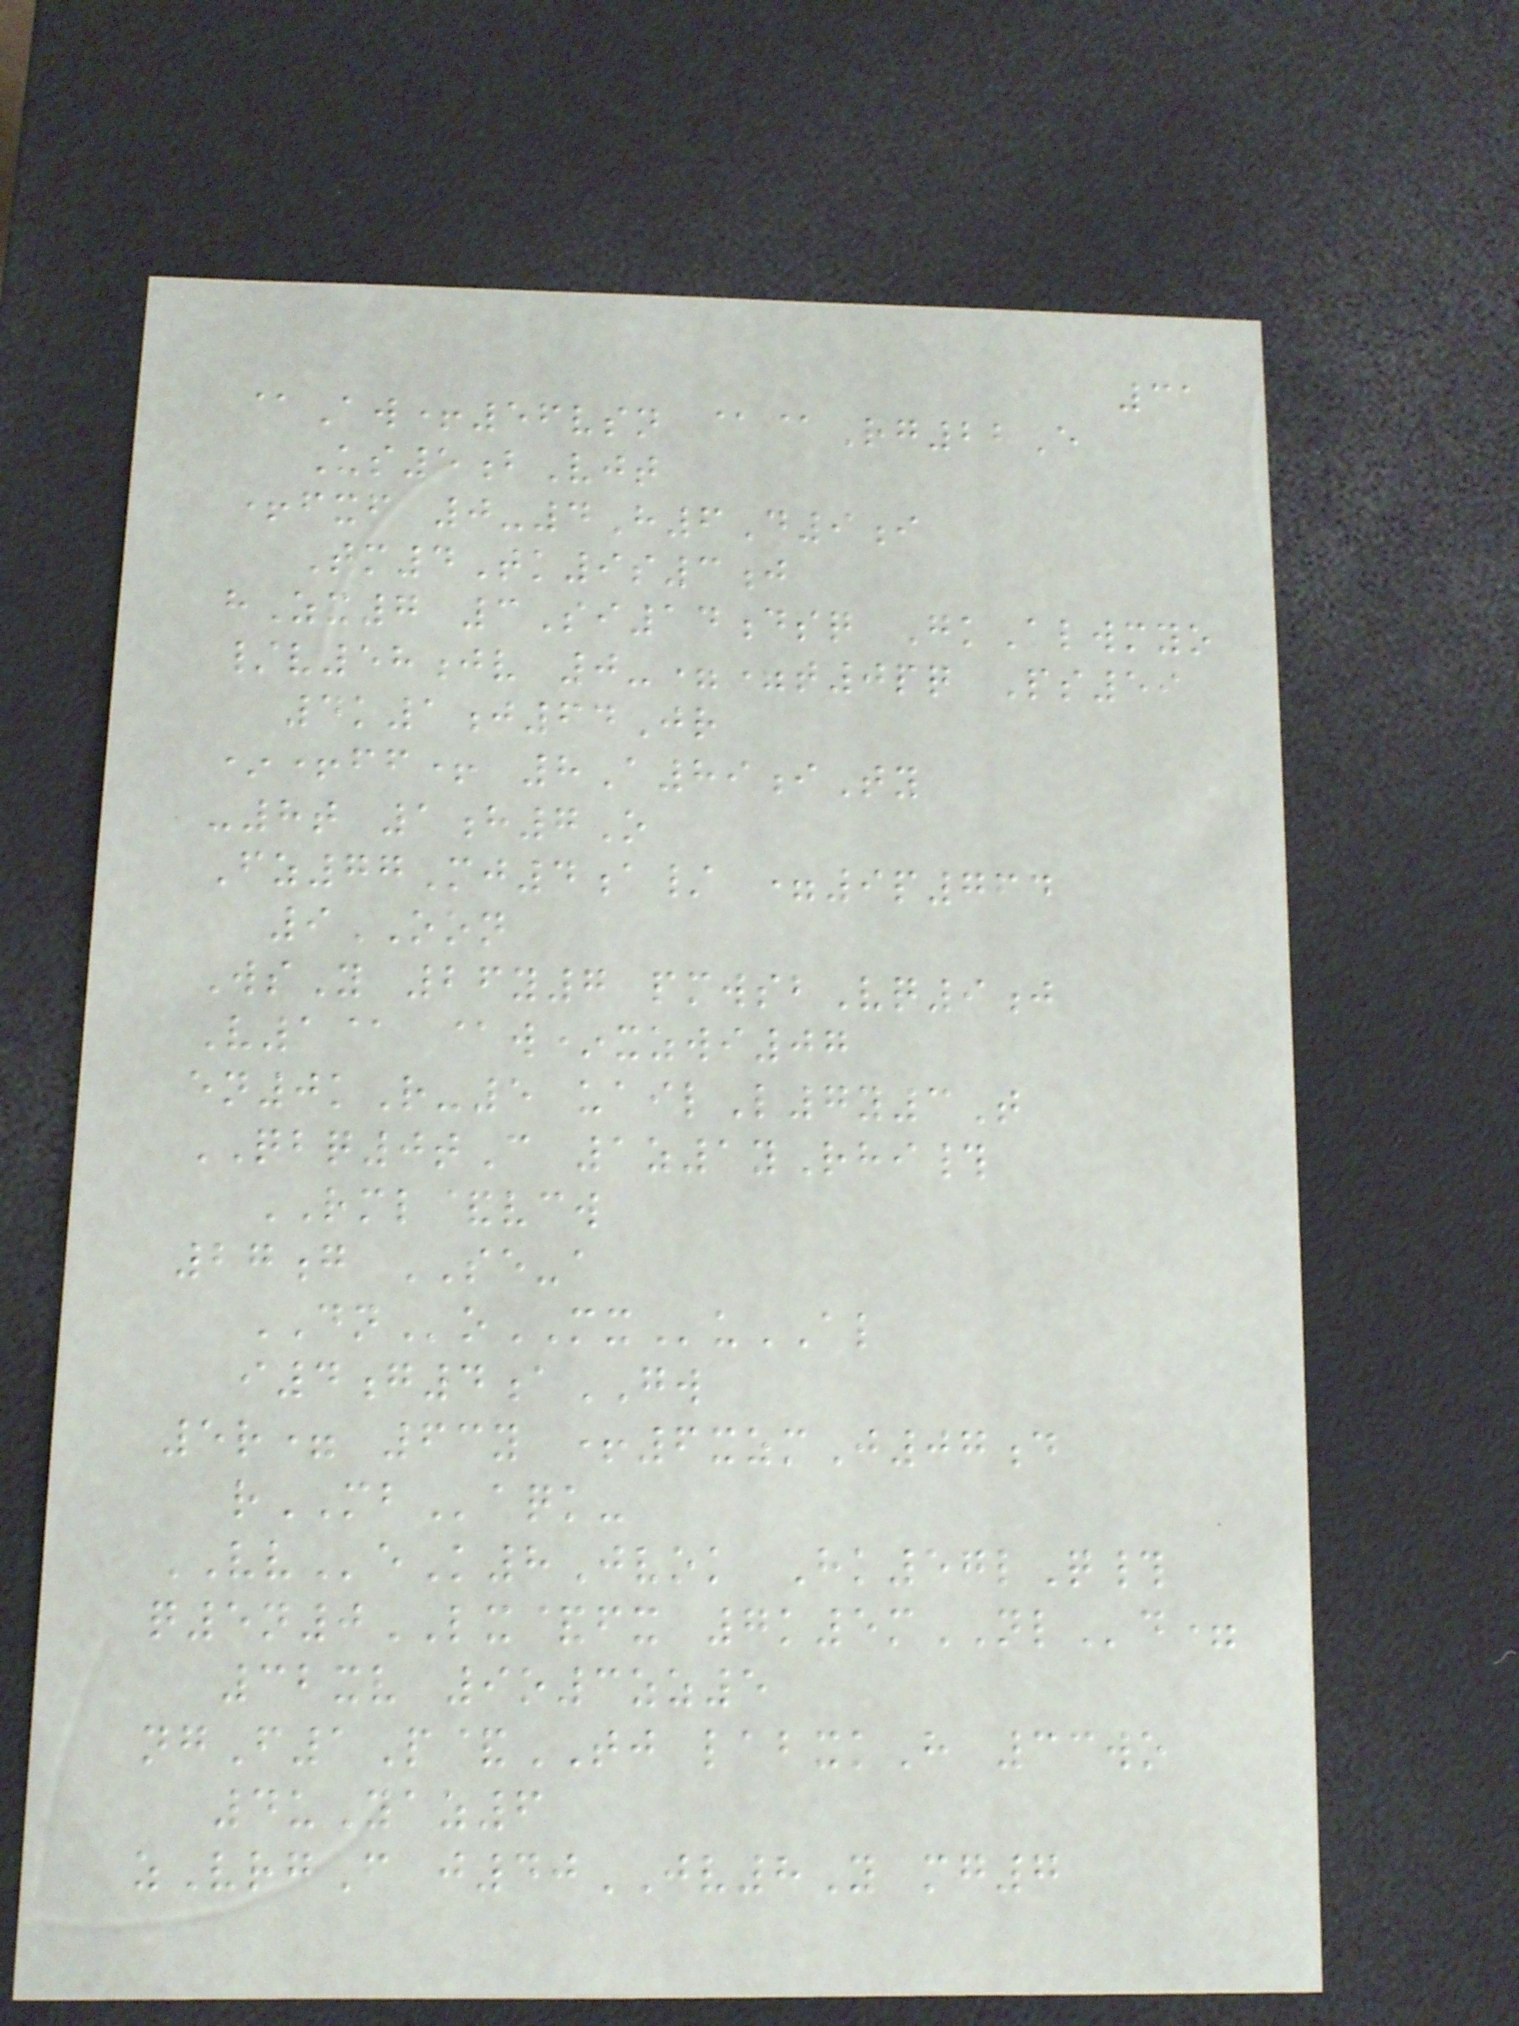31
@Aw+56vsn @@Rg22E
Us5bVjt
+fxf 0-4H6D9i
Tm4Tk9s3j
hZx7 3Si14dsq GkAlwmyo
/v58jv 0-==t0pq Ps59
4k1j64Jr
*+ff+ 8A89iTy
-8t 1h7O
Fz77Mj4a/ =9p764
9OON
WsY 26y7 pmwsbVq9j
V1@ @w*xzwi07
en0kR-5 uailL7y3T
QBQ0tC 1z1yRhi#
RML&vcw
27g SE-a
DNoMXuAL
i4g4aGW
5r= 63y +6xzmJ07d
rMBaqk-
VVeK8Jvok Hk57lQ#
q5n0LX&fx 7k5mNLd=
32xv 9o3zz5
ngF1P&TJ labxkH 33wo
4uYaz6
zVrgF j40JV8Y mg7
